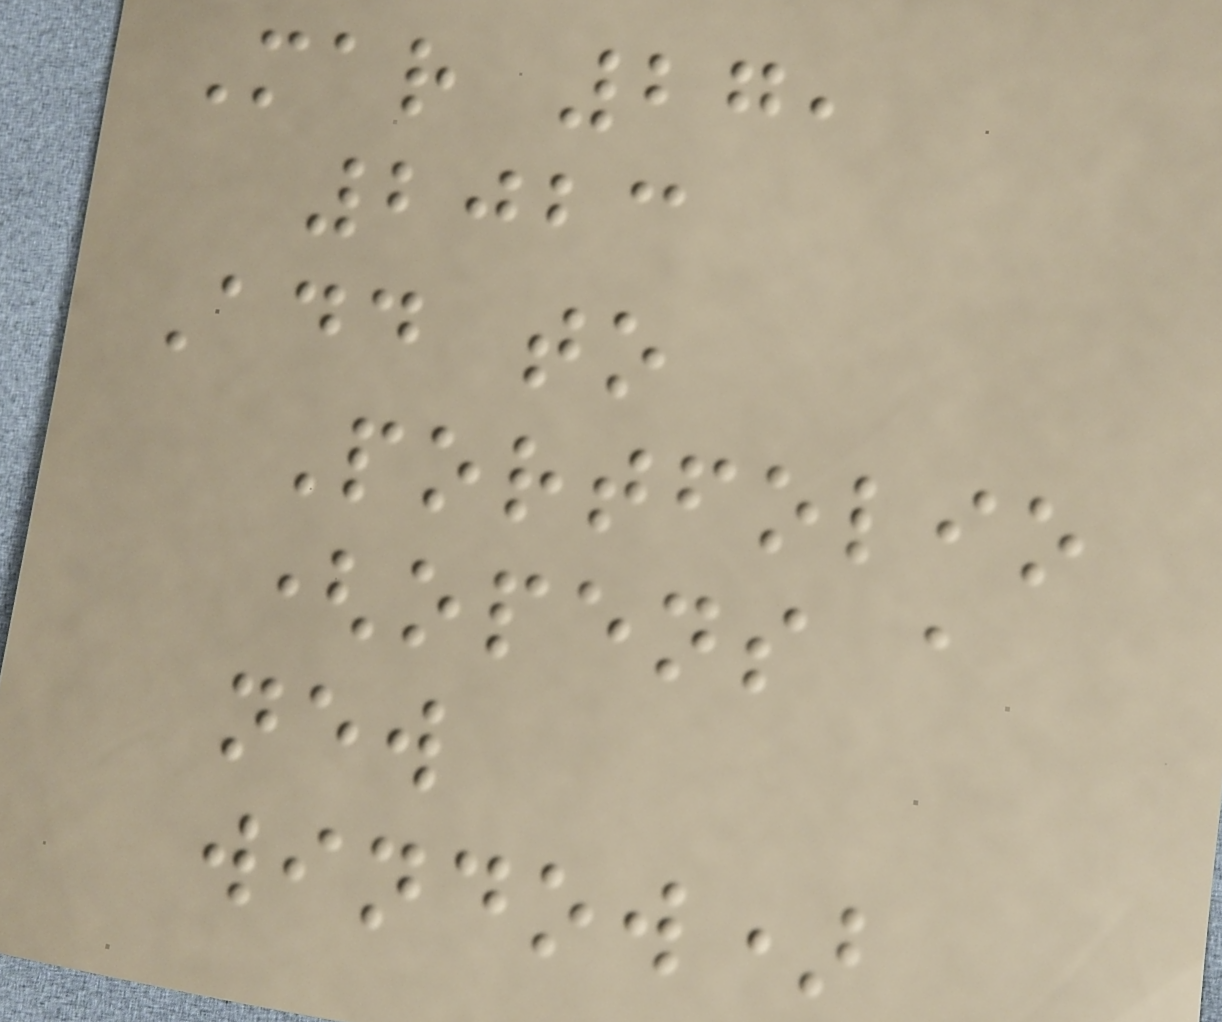Mar 27,
2023
Add to
Portfolio
(opens a
new
window)
